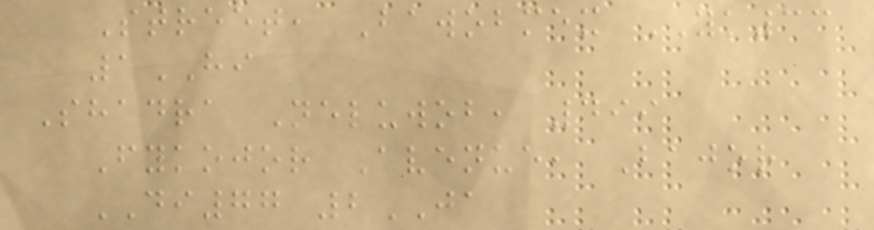Street, Bawobmex YK33
1HI
Shadra Neluwob, 499
Fykojor Avenue, Bajor
DI77 2JA
